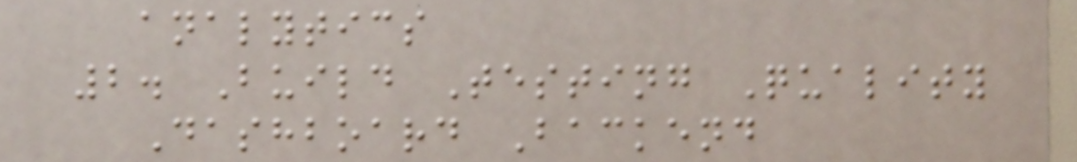analytics
2. Build Testing Quality
Dashboard Backend
